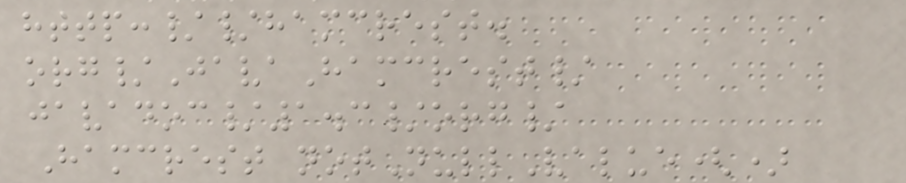http://hamcrest.
org/JavaHamcrest/
javadoc/1.3/org/
Hamcrest notNullValue()
